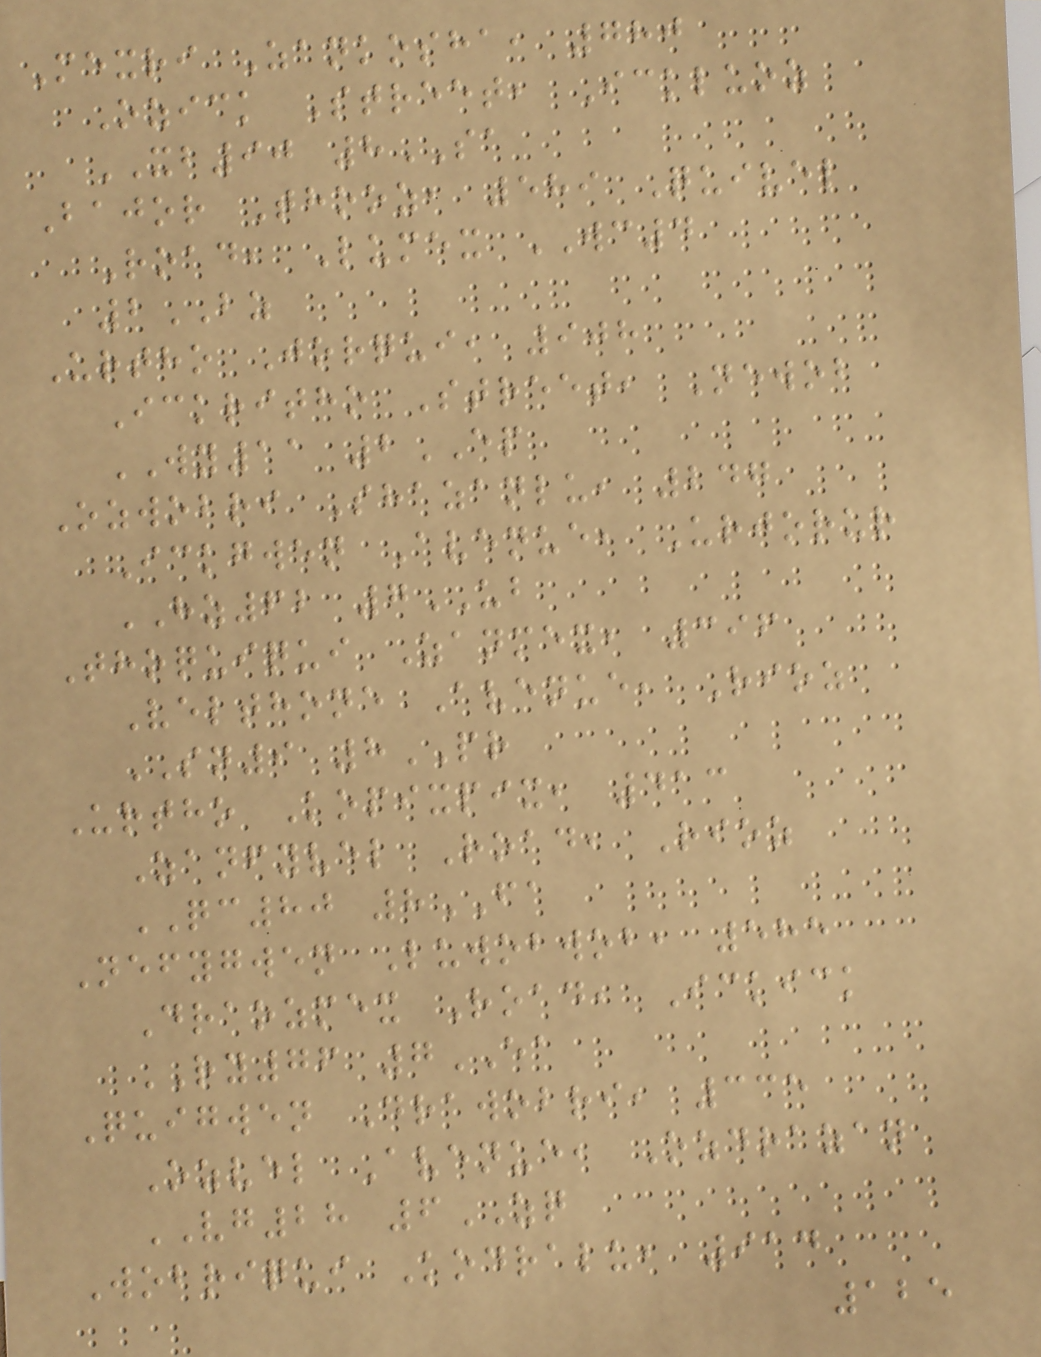Mexri Zankosha, 780
Ozick Street, Ickluoz
XB90 8SA
Bajor Thooz, 589 Quivel
Road, Lumex WC4
2BZ
Urtho Jorqui, 908
Ickritho Street, Newob
WY11 2EP
Ozwobri Shazanlu, 247
Ickgwen Avenue, Urjorur
HZ62 7UB
Thoquiqui Zanmex, 396
Velthone Avenue, Rioz
SN9 8PR
Urtho Kopixpix, 413
Zanfyvel Road, Rioz
QC80 8FA
Nefygwen Luwobwob, 585
Draozmex Road, Ickick
RY76 7EA
Quigwen Drawobri, 335
Ozvel Avenue, Ozdrazan
VG28 6ZQ
Wobriqui Kodralu, 914
125
